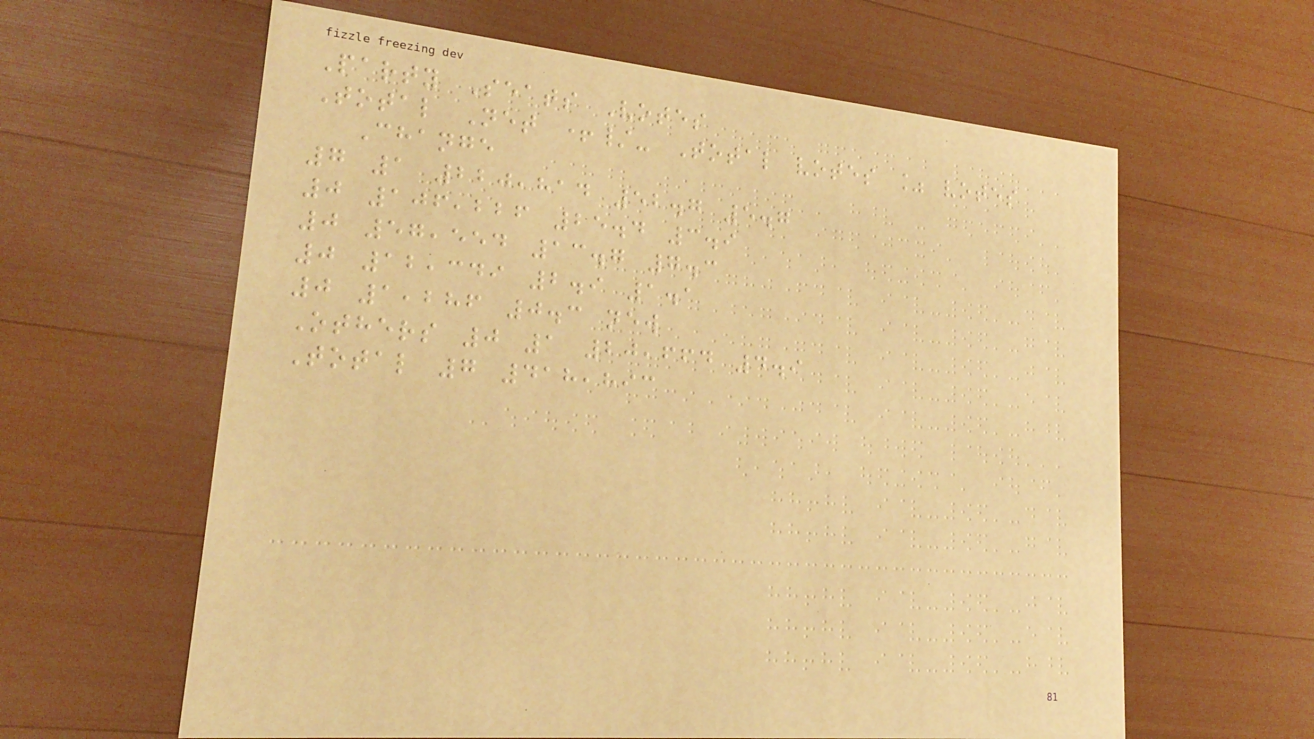Party Seats Votes
Total Net +/- Total votes % votes
Change
7 1 220,814 52.7 5.7
0 106,226 25.4 3.9
0 57,554 13.7 7.3
0 12,349 2.9 1.1
0 1,286 0.3 new
Others 0 1 20,664 4.9
Total 7 418,893
